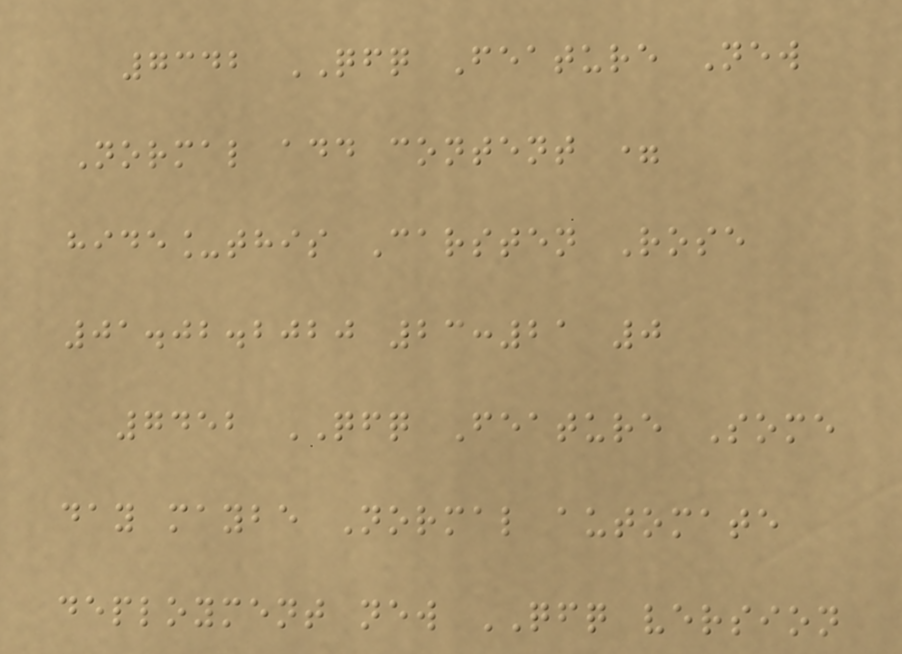7342 QFQ Feature New
Normal add content =
hide_this Carsten Rose
01.02.2020 23:21 0
7452 QFQ Feature Some
day maybe Normal automate
deployment new QFQ version
